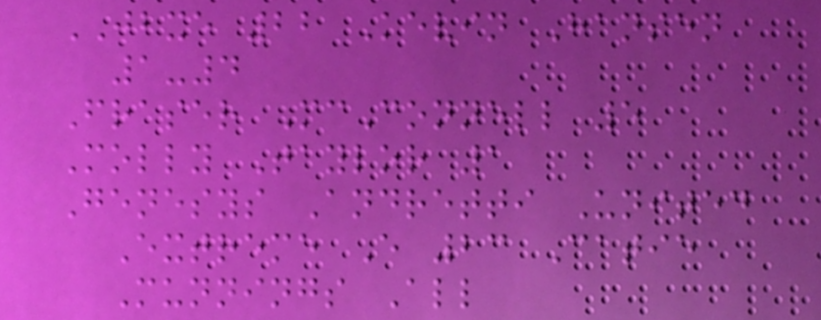JBXE 22 Kevin Hansen
1-4
Fraser McConnell 5
Molly Taylor 1
Genesys Andretti United
Extreme E 23 Catie
Munnings All
